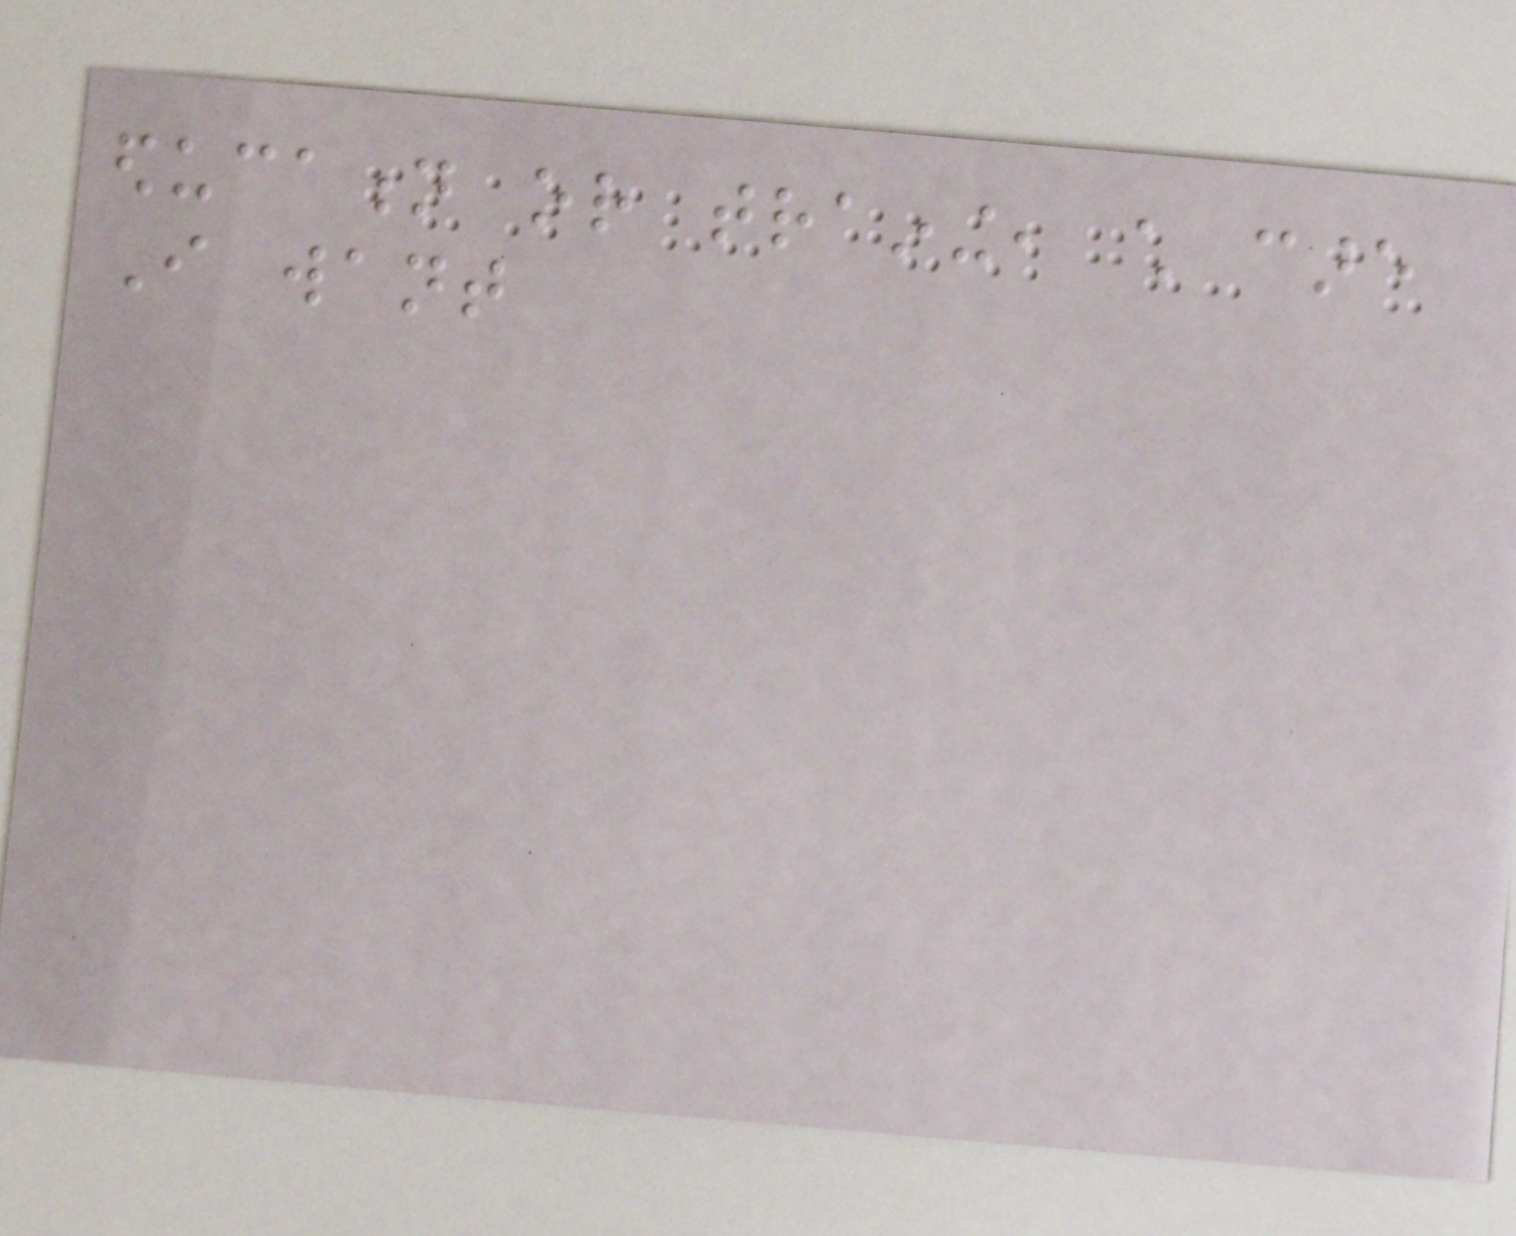education or training, child care
I want
